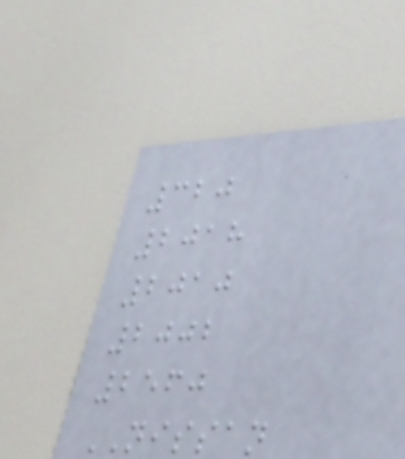320
2018
2010
2002
2560
NISSAN
